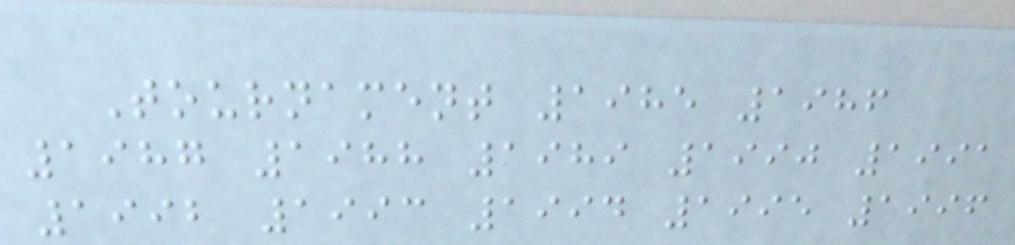Tournament 1985 1986
1987 1988 1989 1990 1991
1992 1993 1994 1995 1996
